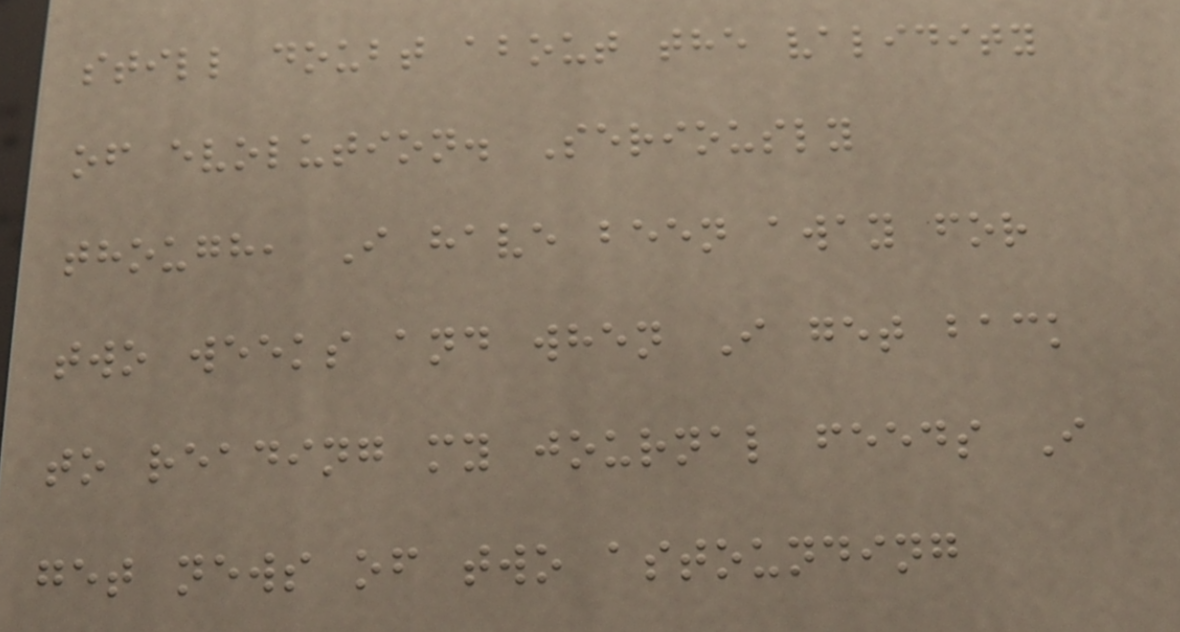still doubt about the validity
of evolution. Seriously
though, I have been away for
two weeks and when I get back
to reading my journal feeds I
get news of two astounding
